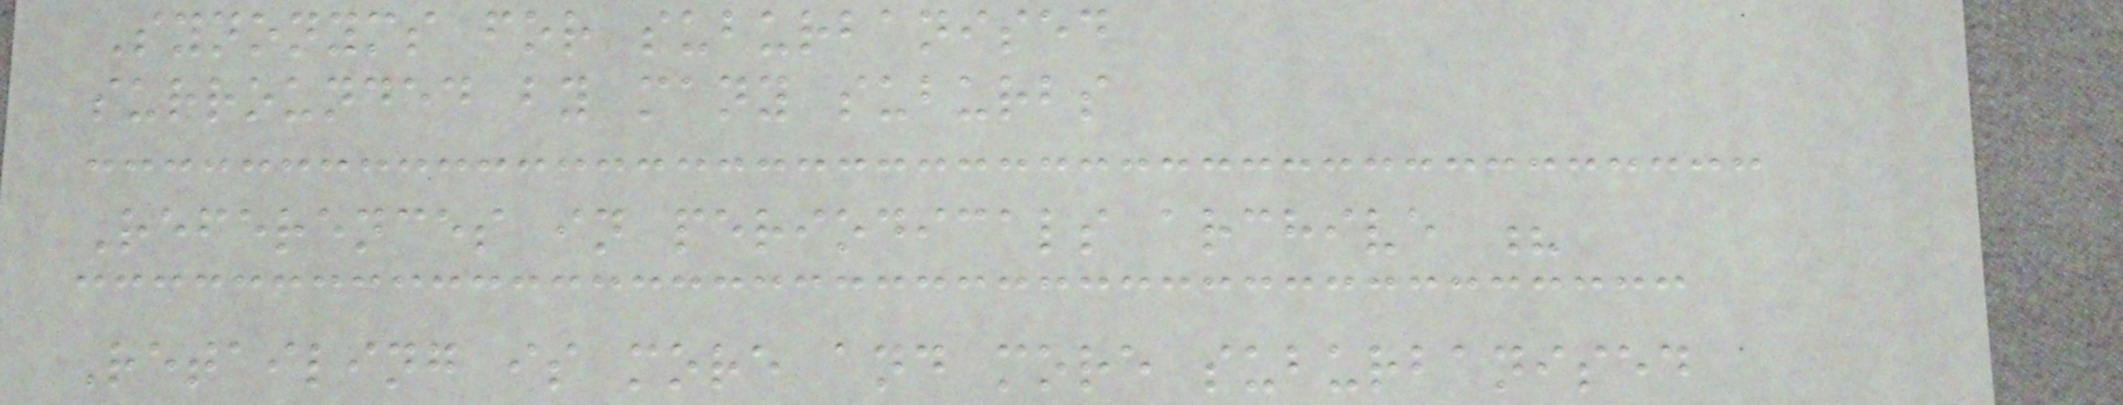Synonyms for suburbanised
surrounded by many suburbs
References in periodicals archive ?
Retailing is more and more suburbanised
